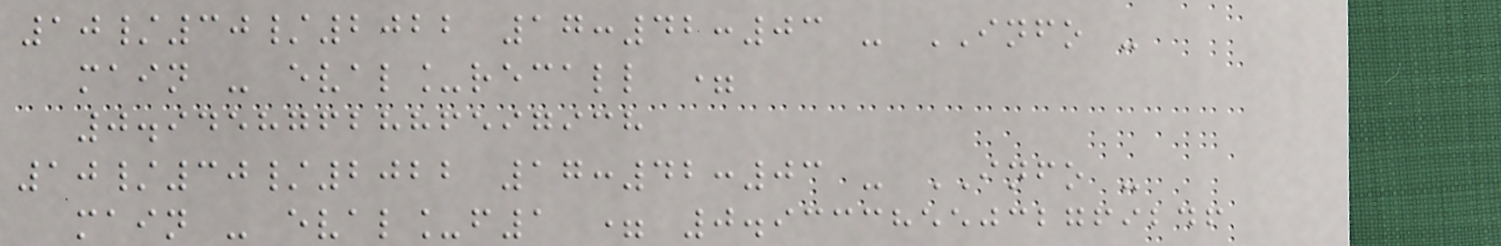10/30/2022 17:42:03 - INFO -
main - eval_recall =
0.9458762886597938
10/30/2022 17:42:03 - INFO -
main - eval_f1 = 0.9333855032769246
